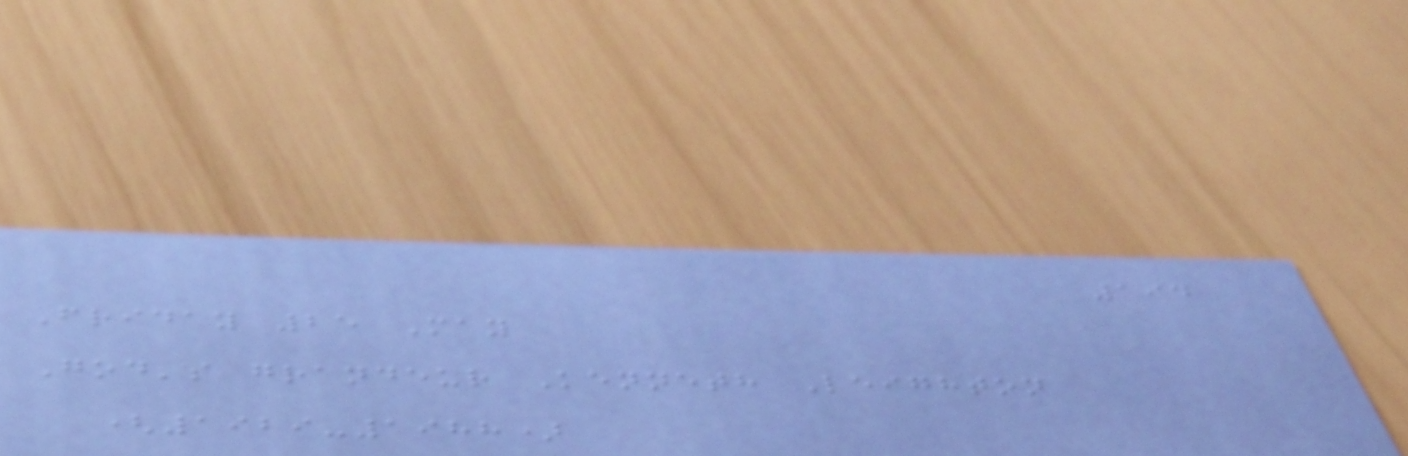194
Friday 25 May
God's grandeur Kenneth Leighton
(1929-1988)
